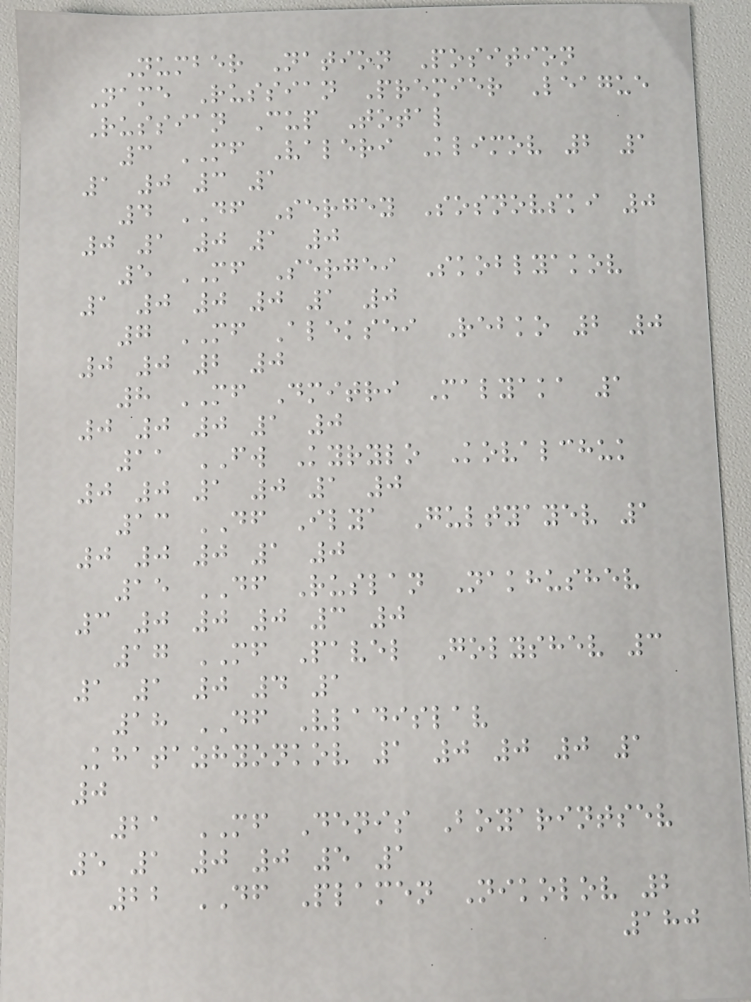Number Nation Position
Name Russian Premier League
Russian Cup Total
3 MF Valeri Klimov 2 1
1 0 3 1
4 DF Sergey Sosnovski 0
0 1 0 1 0
5 MF Sergei Skoblyakov
1 0 0 0 1 0
7 MF Aleksei Rebko 2 0
0 0 2 0
8 MF Dmitri Malyaka 1
0 0 0 1 0
11 FW Kyrylo Kovalchuk
0 0 1 0 1 0
13 DF Ilya Gultyayev 1
0 0 0 1 0
15 DF Ruslan Nakhushev
3 0 0 0 3 0
17 MF Pavel Golyshev 3
1 1 0 4 1
18 DF Vladislav
Khatazhyonkov 1 0 0 0 1
0
21 MF Denis Boyarintsev
5 1 0 0 5 1
22 DF Plamen Nikolov 2
180
